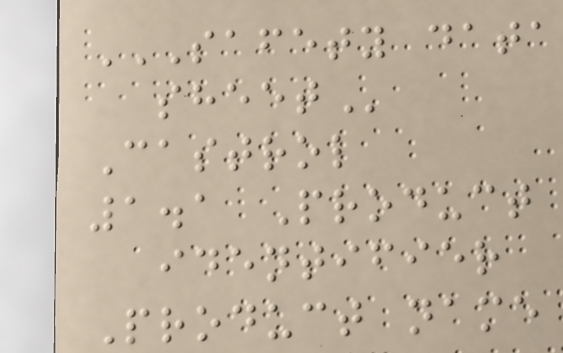SAFETY DATA
SHEET
Castrol
1.1 Product
identifier
Product name
